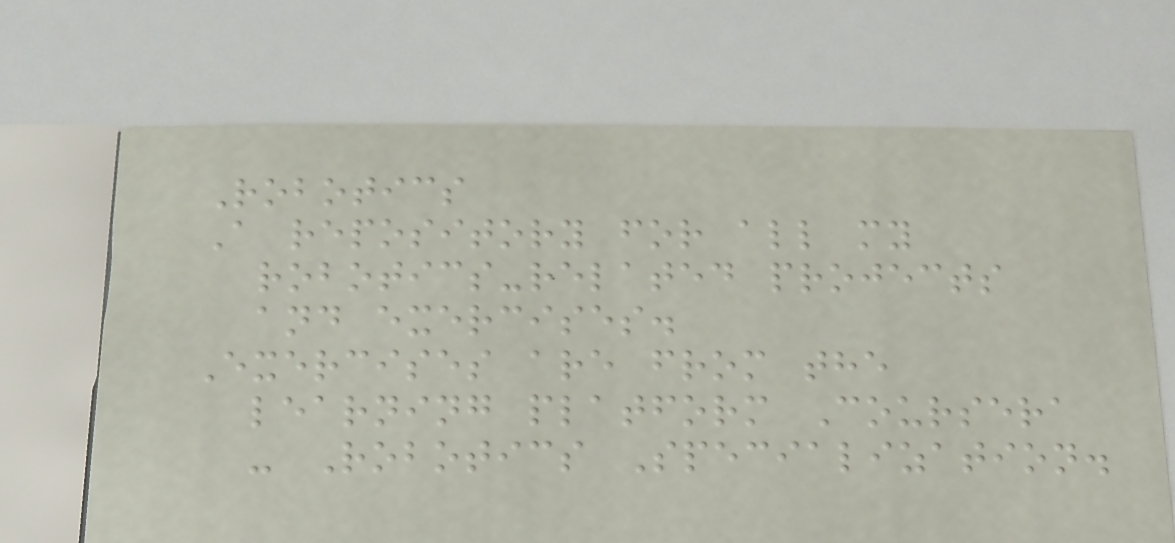Robotics
A repository for all my
robotics-related projects
and exercises.
Exercises are from the
learning platform Coursera
- Robotics Specialization.
